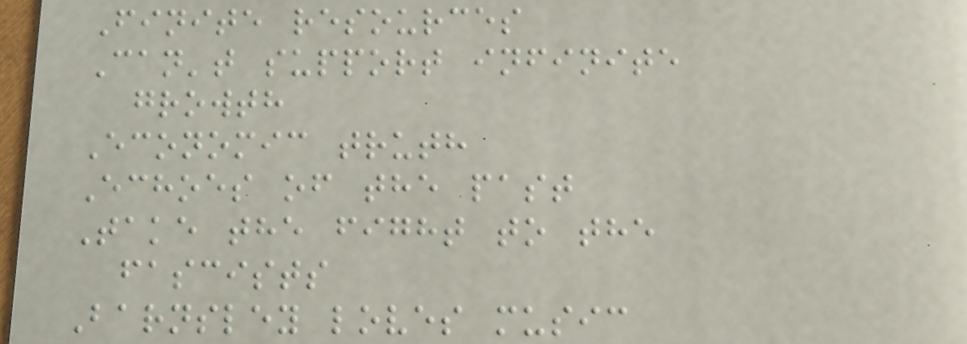Finite resources
Can't support infinite
growth
Economic truth
Echoes of the past
Take the fight to the
fascists
Barnsley loves music
